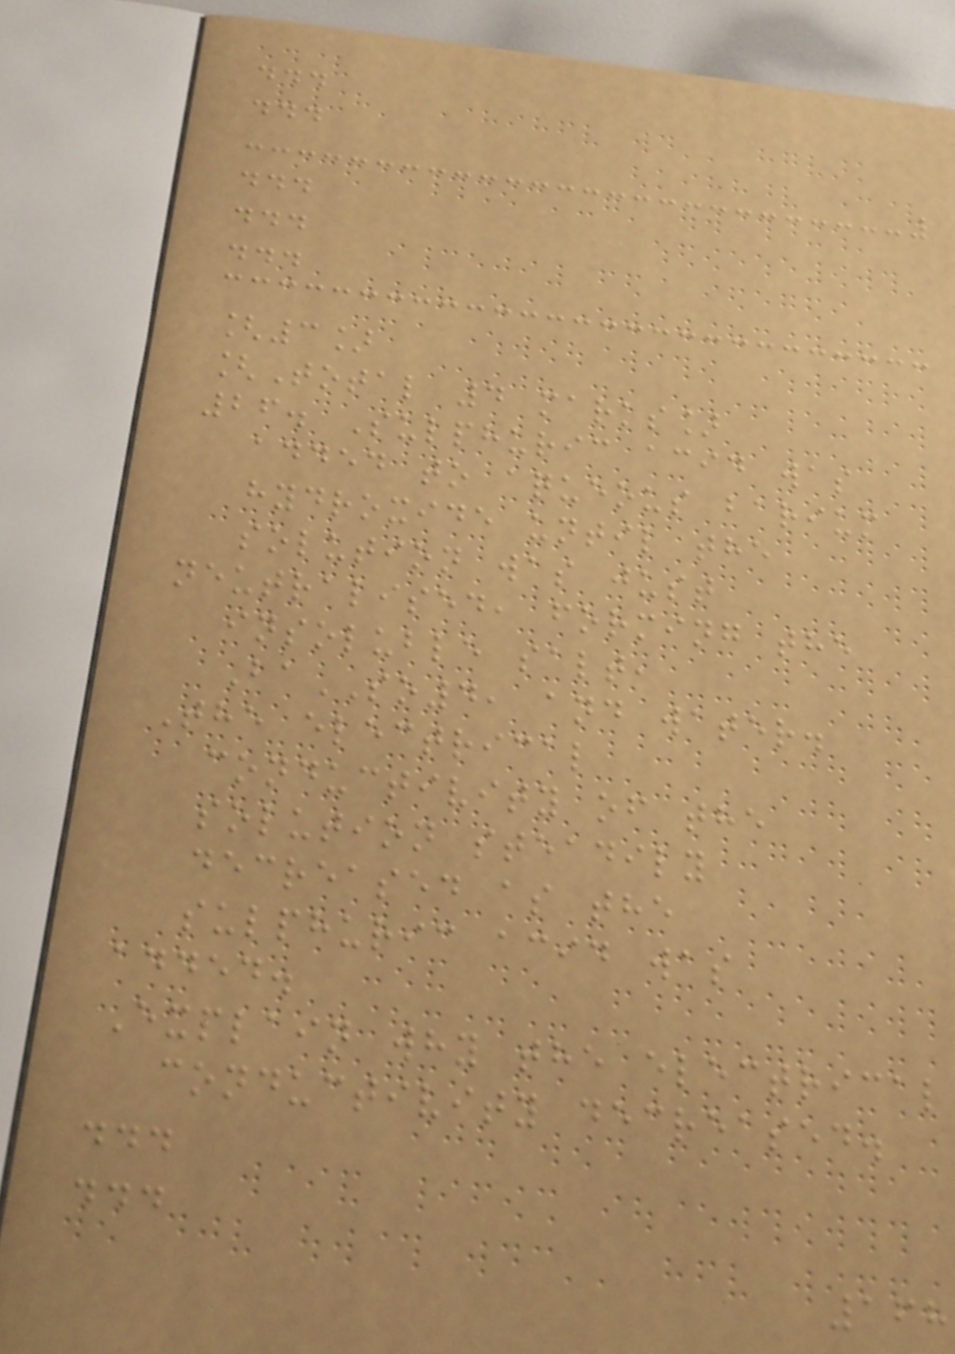...
...
...
...
...
[3]
[Total 4 marks]
26. Sulphuric acid was
added to aqueous barium
hydroxide until the
solution was just
neutralised, forming the
insoluble salt,
BaSO4, and water.
The electrical
conductivity of the
solution steadily
decreased as the
sulphuric acid was
added.
Explain why the electrical
conductivity decreased.
...
...
168
